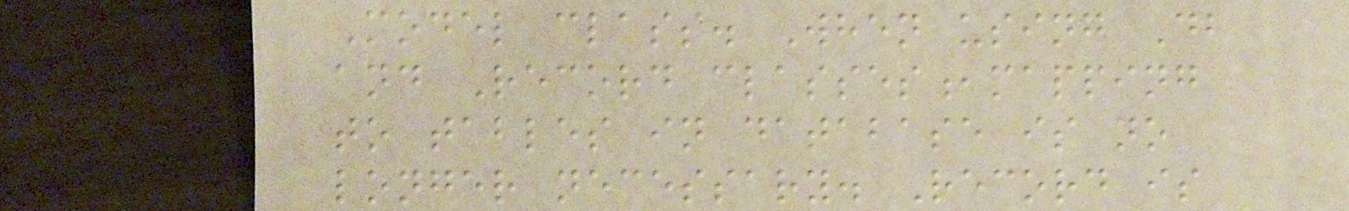Model class. When using Db
and Record classes,mapping
to tables in database is no
longer necessary. Record is
